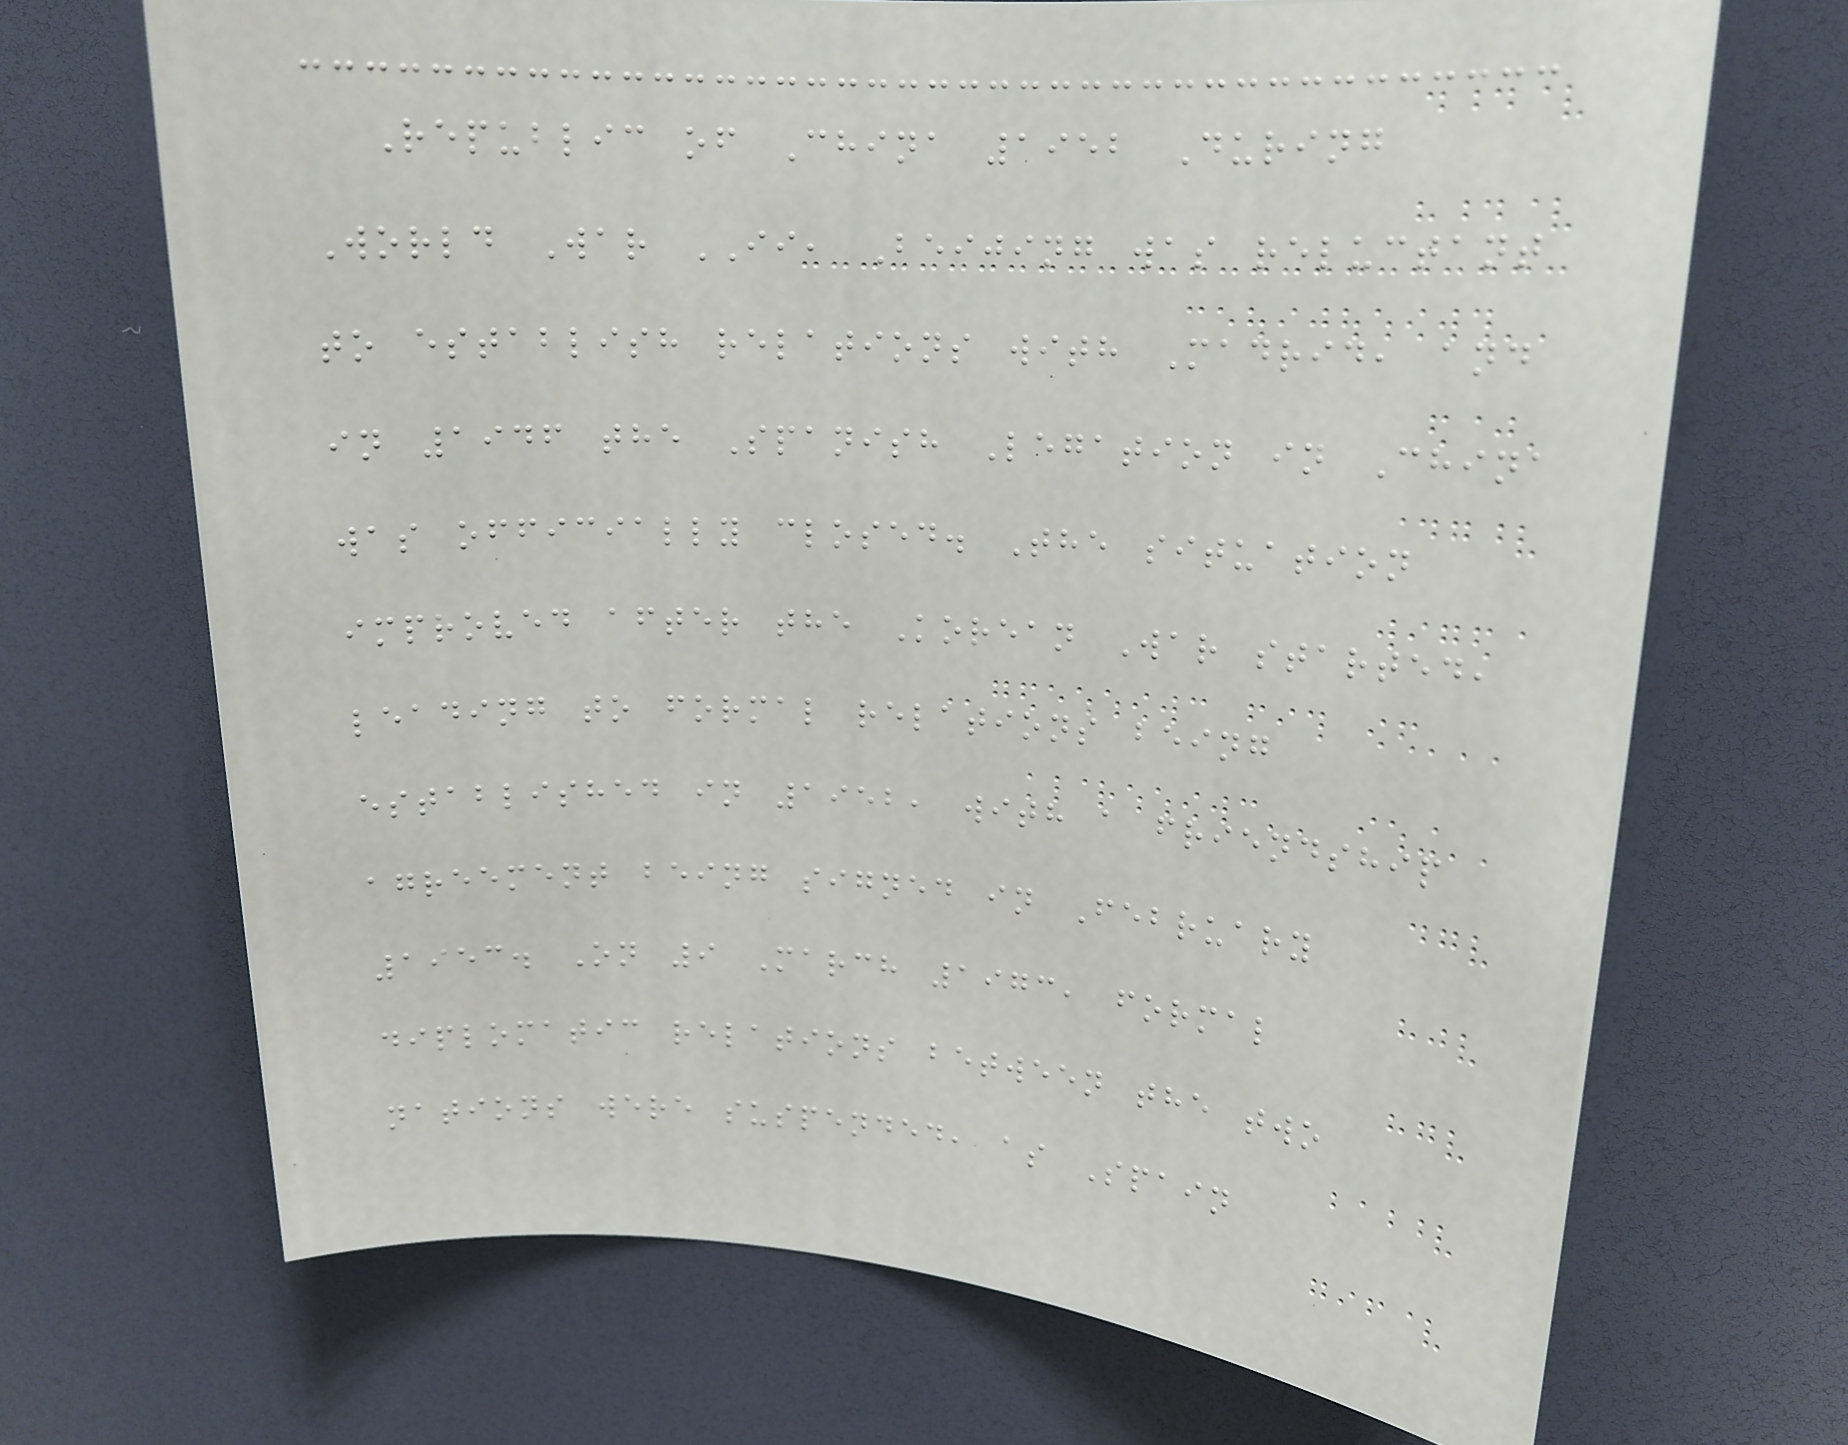Republic of China 1952 During
World War II, Beijing was reluctant
to establish relations with Madrid, and
in 1946 the Spanish Legation in China
was officially closed. The situation
improved after the Korean War started,
leading to formal relations being
established in 1952, with a friendship
agreement being signed in February
1953. On 9 March 1973, formal
diplomatic relations between the two
nations were suspended, as Spain
